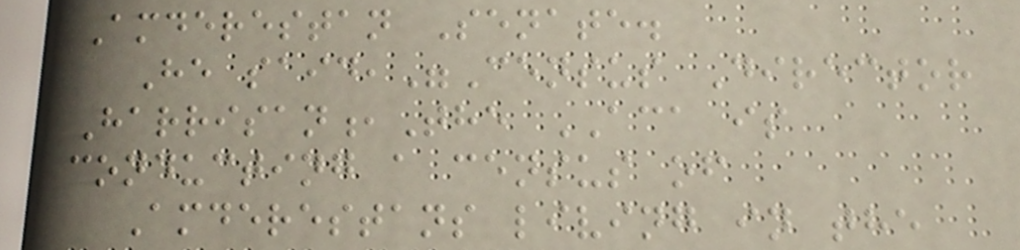Amderestan Senate.
He said,"Census Director
Harrisan,The ACA is
conducting a census of
Amderestans living in the
